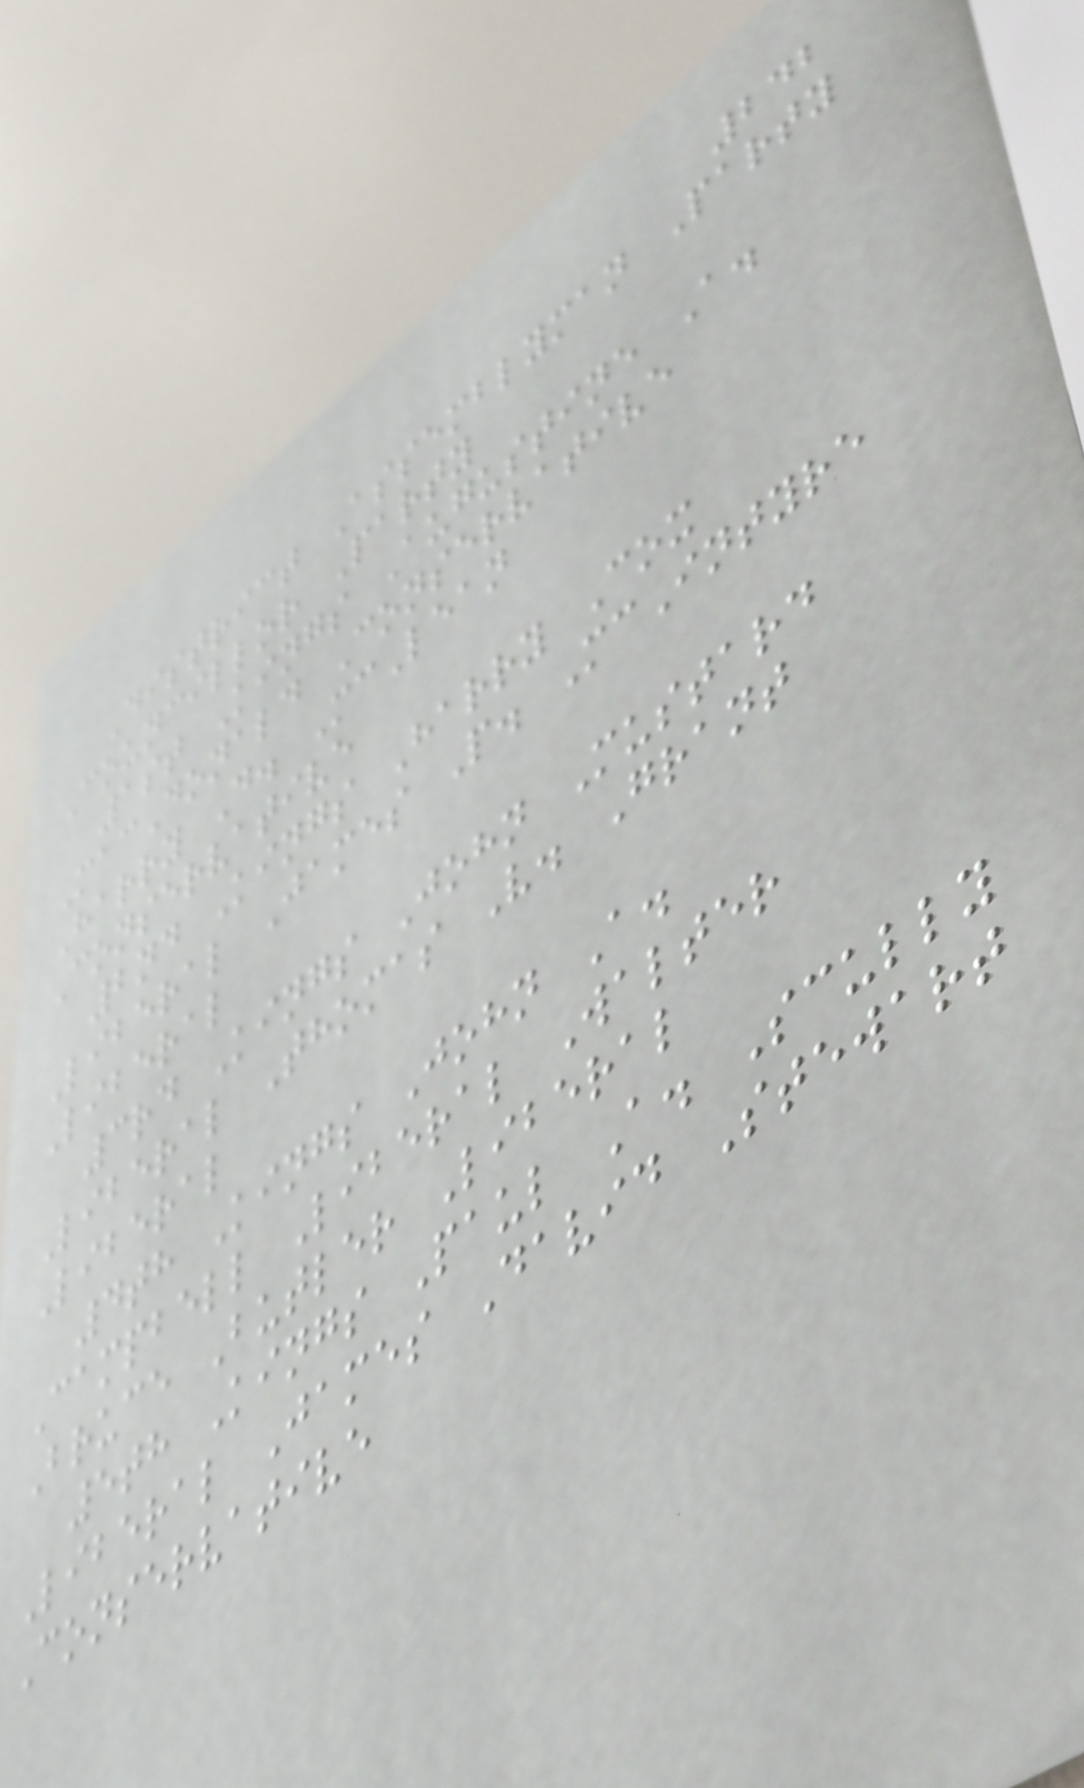242
District Assemblyman Party
Councillor Party
1st Kings Augustine A.
MacDonald Conservative
Harry D. McLean
Conservative
2nd Kings Harry Cox
Liberal James P. McIntyre
Liberal
3rd Kings John Mustard
Liberal Thomas V. Grant
Liberal
4th Kings John A.
Campbell Liberal Walter
Bruce Butler Liberal
5th Kings Paul A. Scully
Liberal James David Stewart
Conservative
